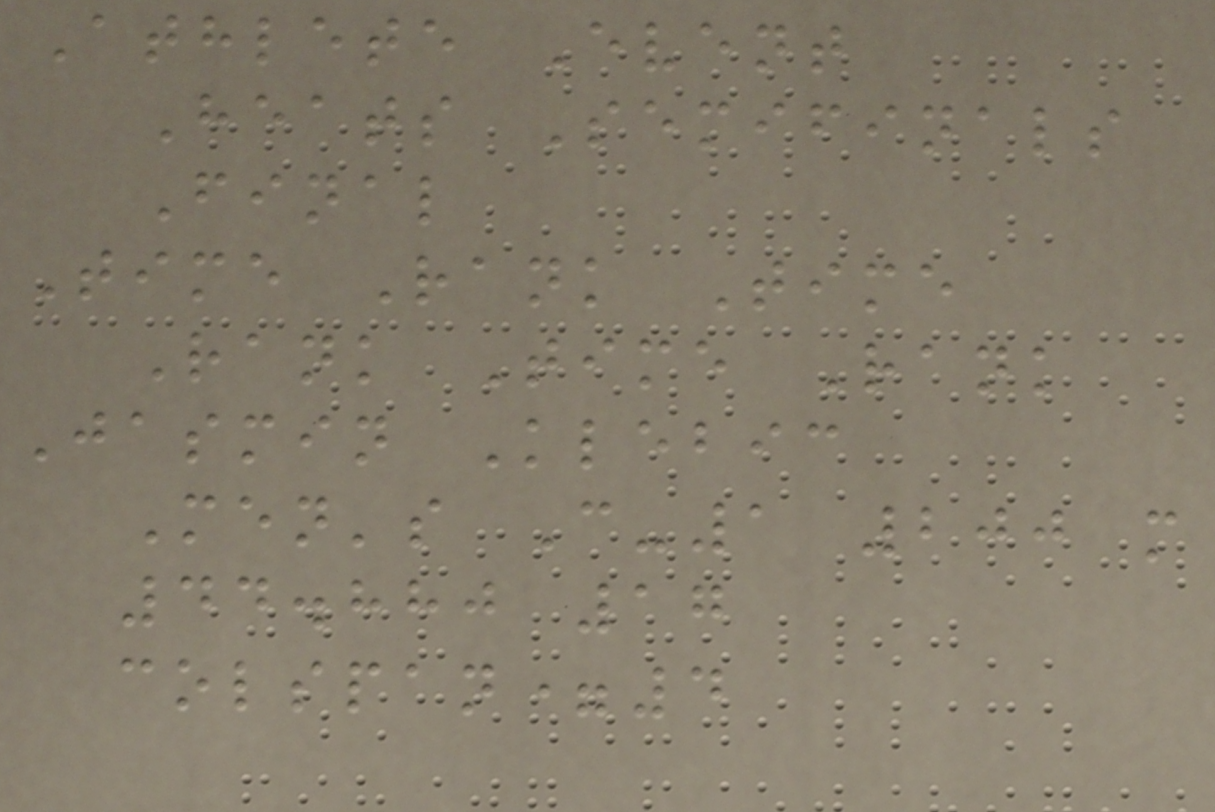Athlete Event
Heats Semifinals
Final
Time Rank Time
Rank Time Rank
Jasmin Klebic
Men's C-1 200 m
44.880 17
colspan=4
